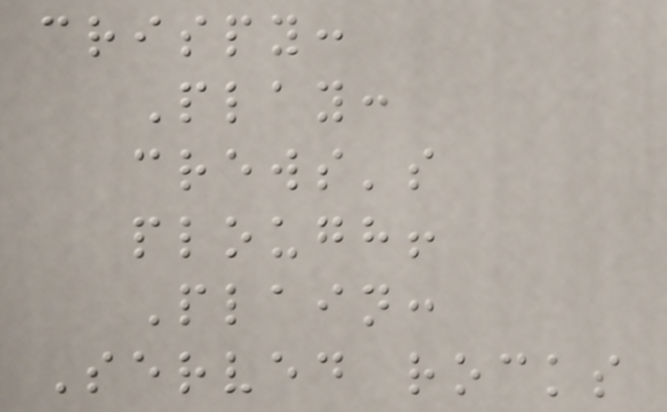crispy:
Play:
crews's
plough!
Plain:
Served rocks
